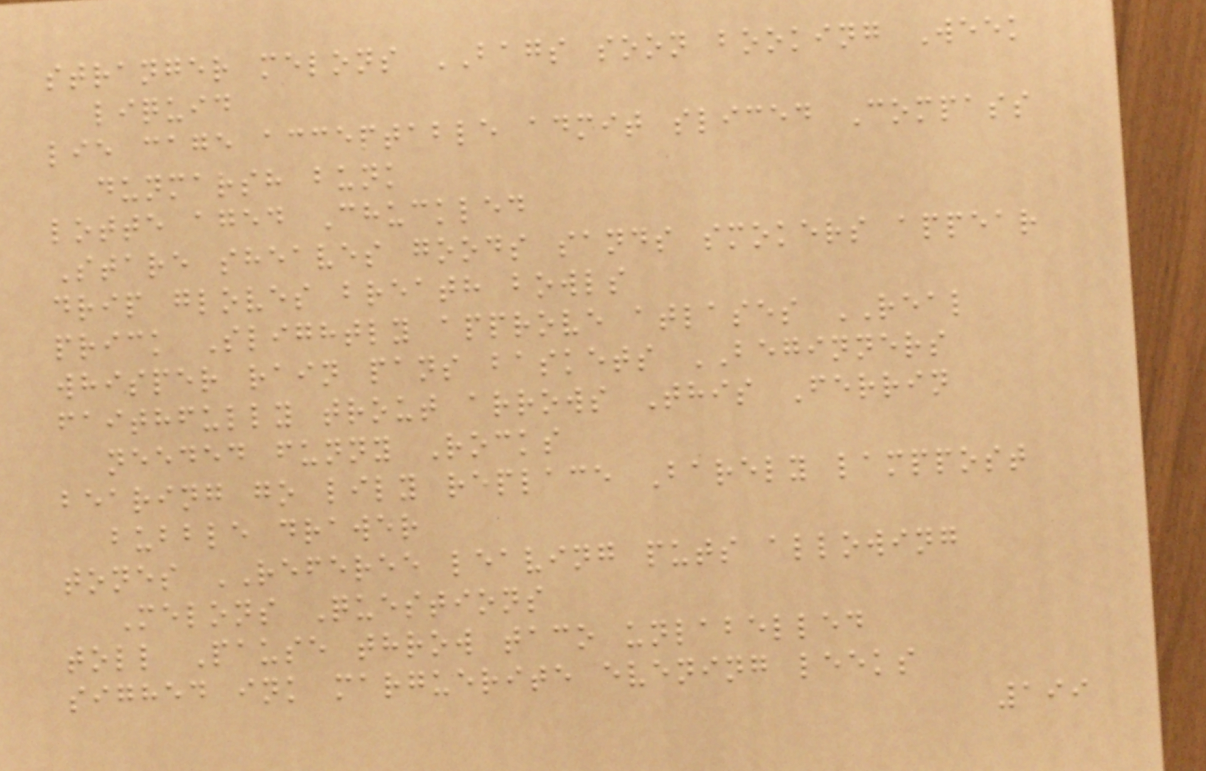stranger melons BAGS soon booking Week
liquid
lie cage acceptable admit sliced Compass
dunmarsh bunk
lotte aged Chuckled
Stare sheaves goods sands smokers appear
drip gloves breath bowls
prick Slightly approve atlases REAL
whisper rain pans baskets BEGINNERS
faithfully trout arrows This Ferrin
needed funny Rocks
bearing go lily replace Barely lamppost
bubble drawer
tones REFEREE leaving puts allowing
Melons Questions
toll Pause throw taco unlabelled
sighed ink marguerite evening leeks
199
